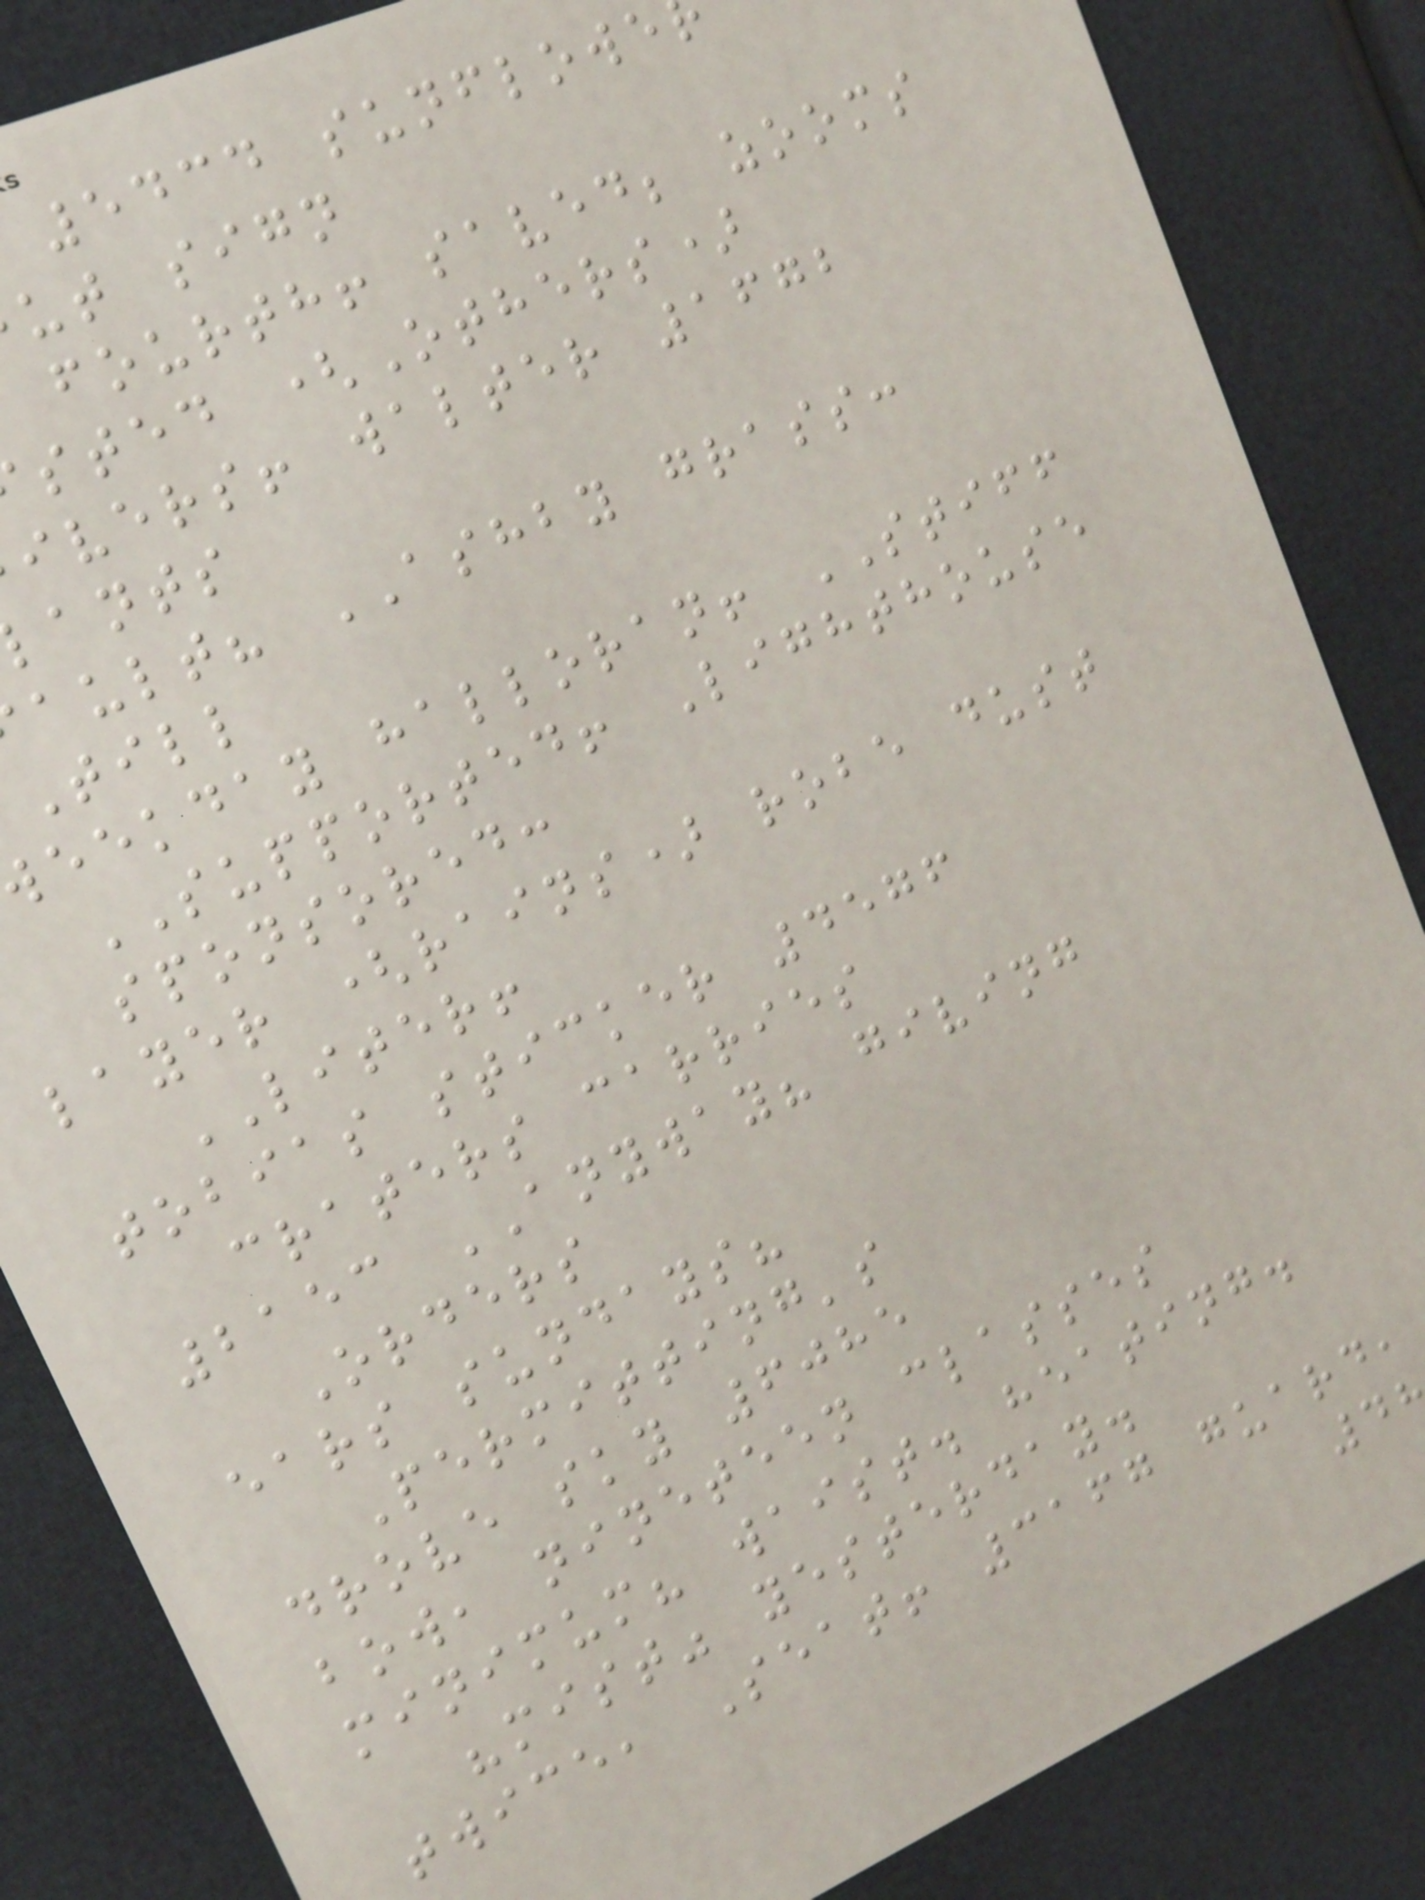5434 sunflowe
ut sign
fourth! saved; zooms
sted (Others)
ivers! walter 1672
ants
ault? ASHBY grass:
Till
eekday halloran! STIFF
SUPPORTED! Lighthouse
sponsored:
layer (rains) robe dust
LITER!
tobias sticker 4576
craters carries
2153 ANYWAY? giving
Orders
ears sundays?
Permitting's
drove sky 6085
bow, nineteen classes
minimum? waist. heating.
"mist" yesterday.
twice, Seat! 3167 guard,
